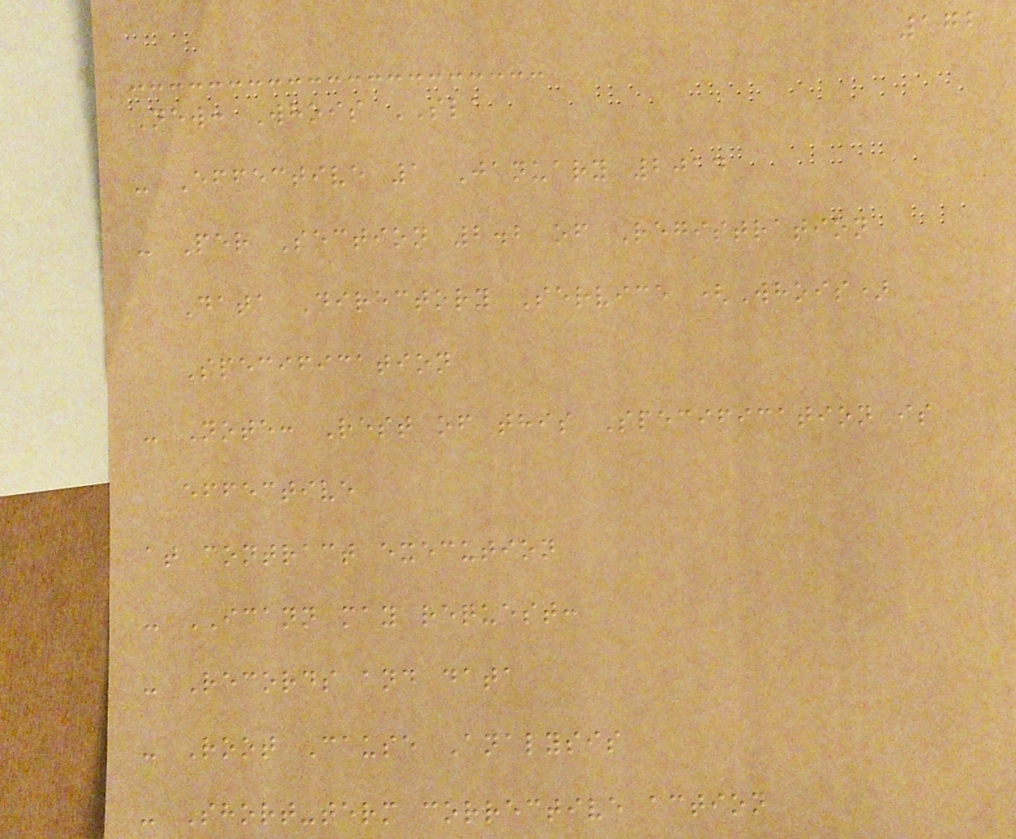172
New: Whois SLA
- Effective 1 January 2014
- Per Section 2.2 of Registration
Data Directory Service (Whois)
Specification
- Note: Rest of this Specification is
effective
at contract execution
- ICANN may request:
- Records and data
- Root Cause Analysis
- Short-term corrective action
